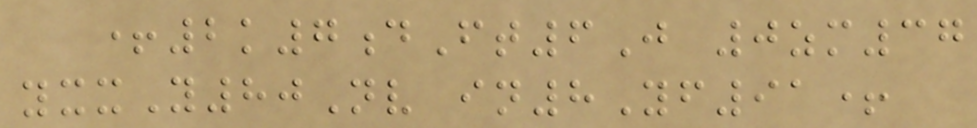+2k7dFt6J 0zm37
yxxY80Nv in8Yf91+
